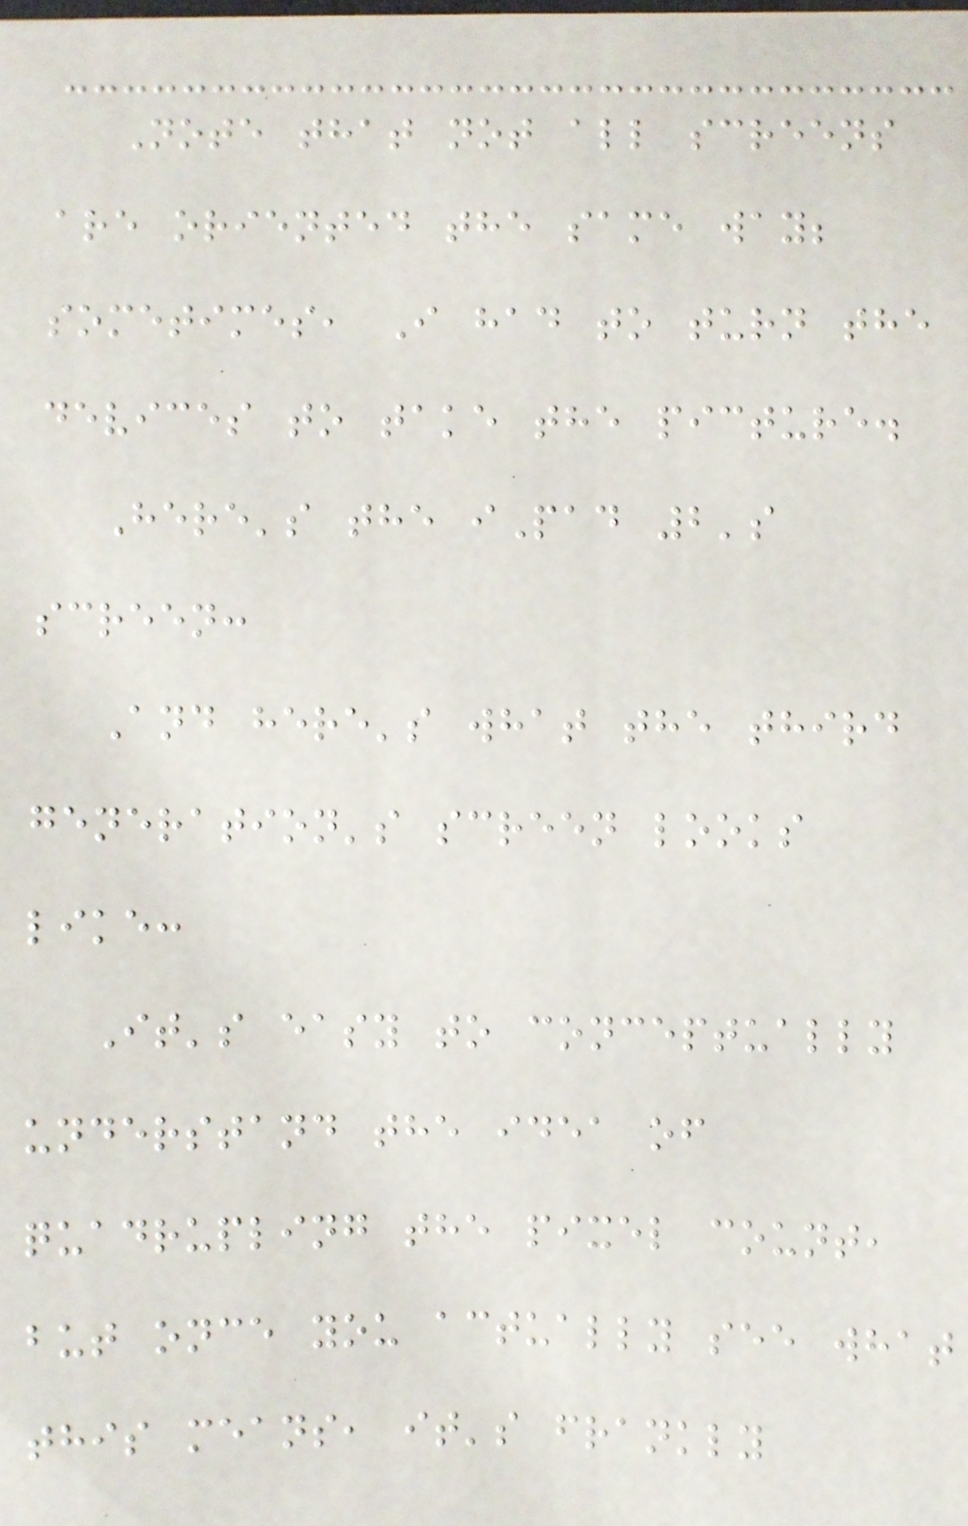Note that not all screens
are oriented the same way;
sometimes, I had to turn the
devices to take the picture.
Here's the iPad 2's
screen:
And here's what the third
generation's screen looks
like:
It's easy to conceptually
understand the idea of
quadrupling the pixel count,
but once you actually see what
this means, it's frankly
